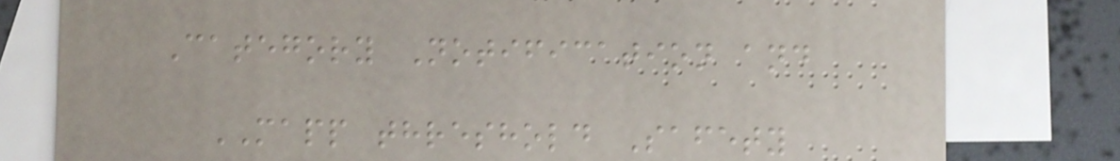Category Notification and
MAPP threshold Safety
